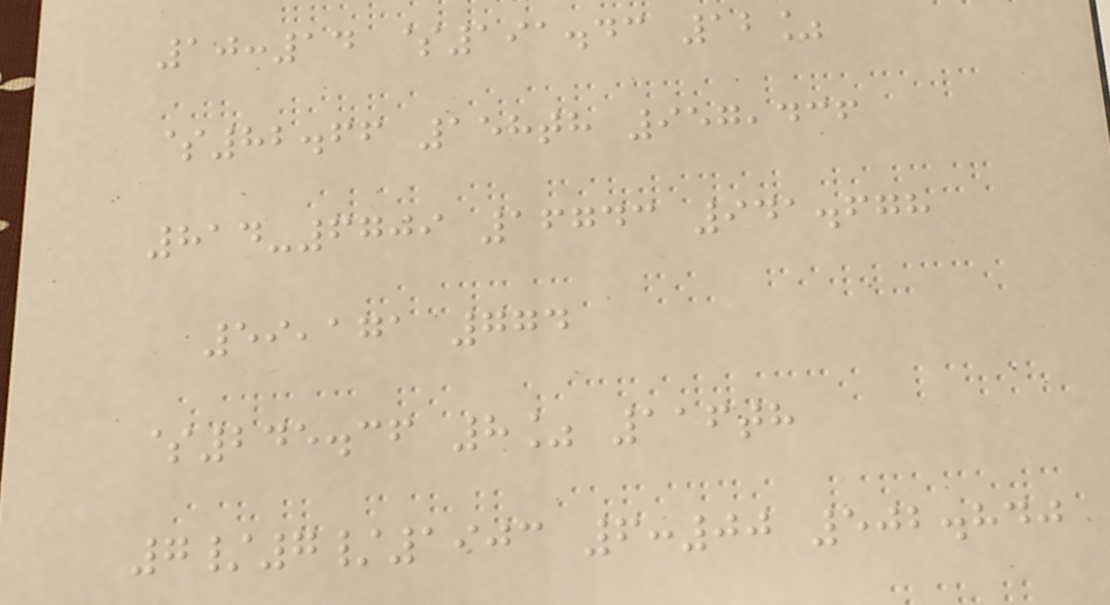10:14 $191.43 12%
$82.66 158th 957,436
814-6709 16743 941.678
59,171 774
$245.36 8% 116th
7/7/1903 6:00 502.840
